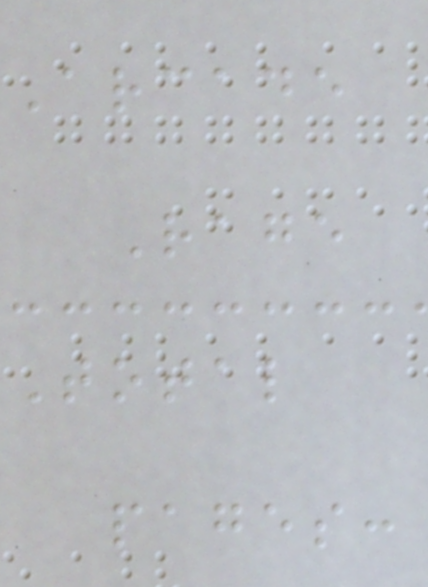Arcade
Rage
Total
pages:
